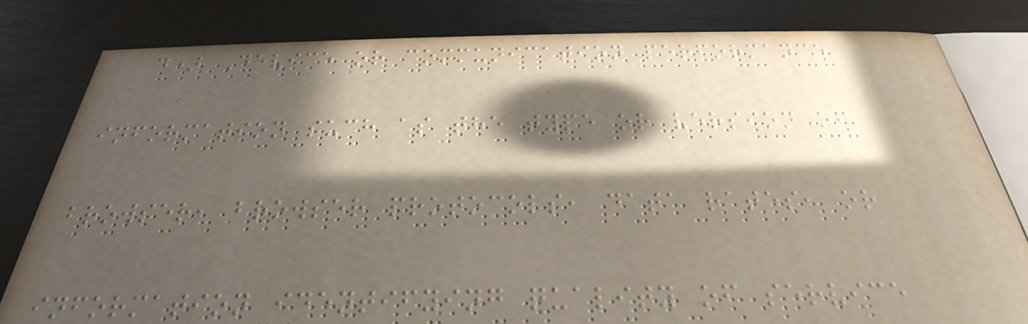d) Device or communication performance
information such as the type or version of
browser, browser protocols, data rates, or
information identifying quality of service
